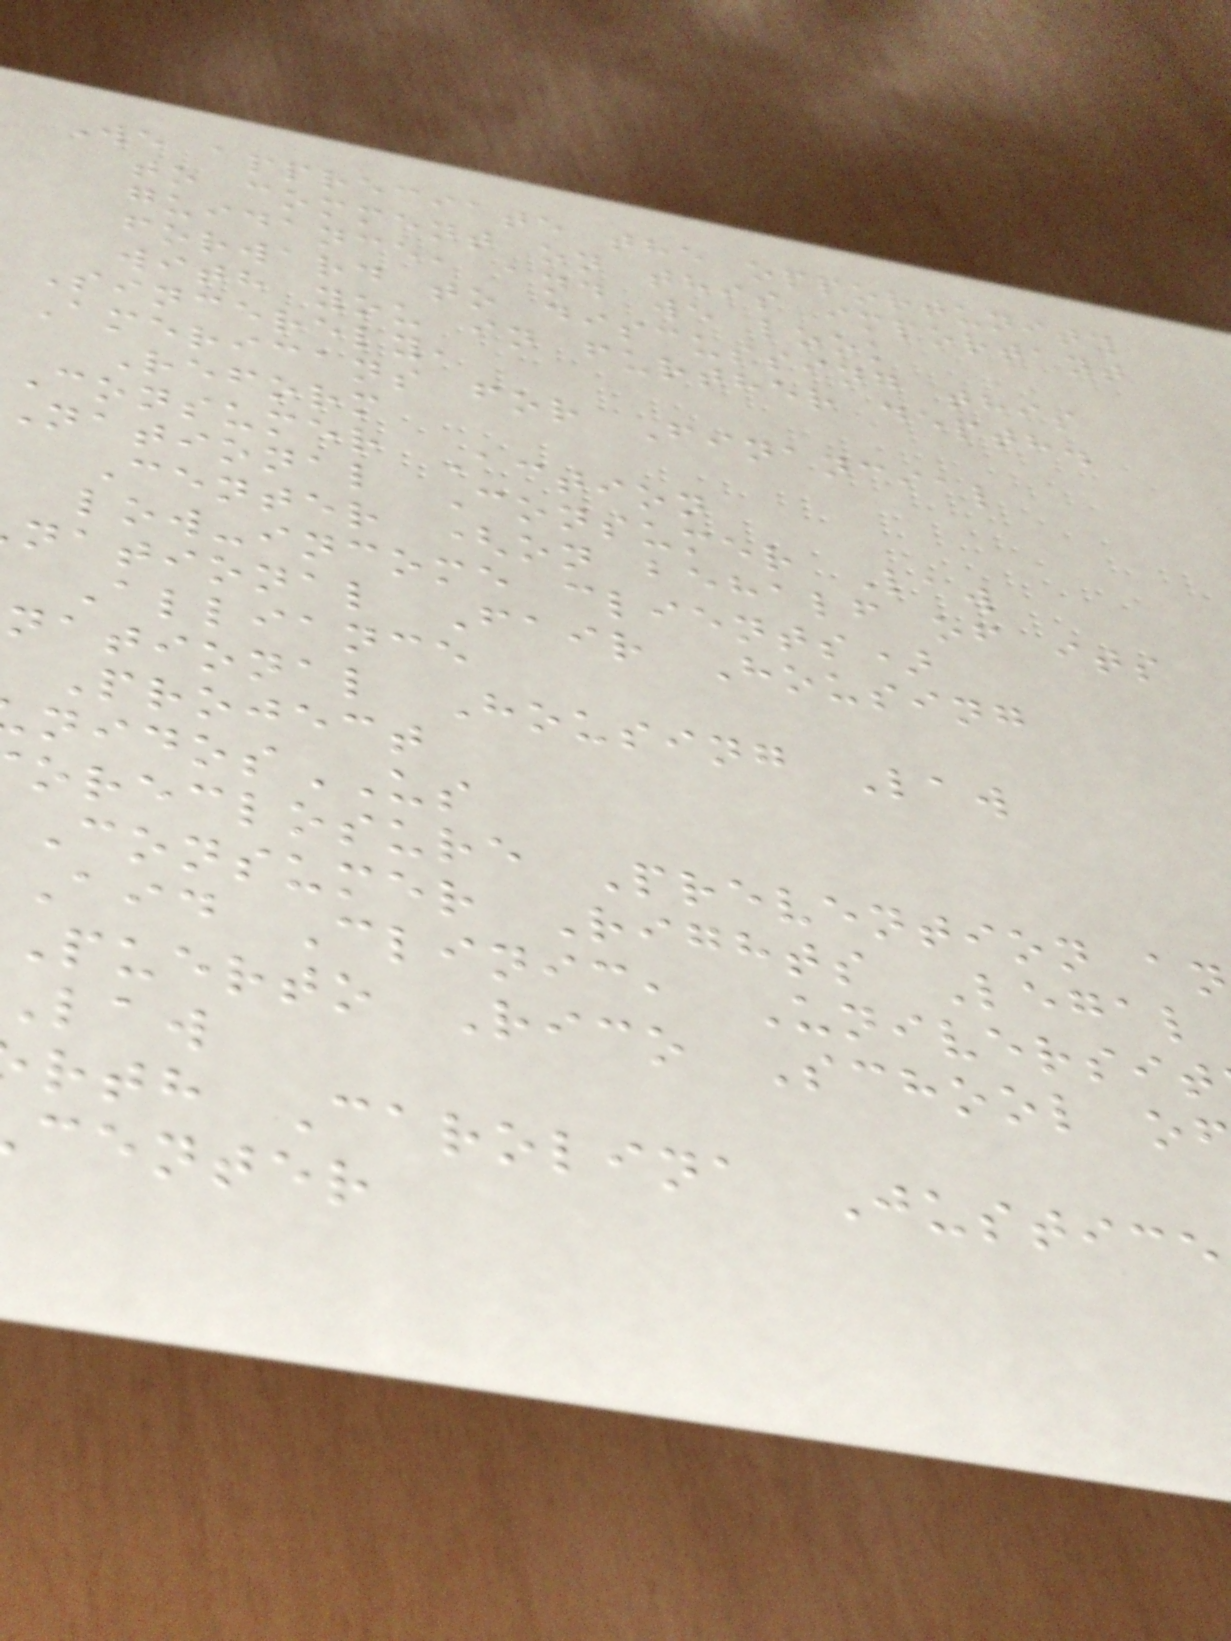We appreciate the opportunity
to comment on this important
guidance, and we look
forward to discussing this
with you in further depth.
Sincerely,
Americans for Financial
Reform
Consumer Action
national Consumer Law
Center (on behalf of its
low-income clients)
national Fair Housing
Alliance
national Housing Law
Project
nidosUS
oreclosure Prevention an
Consumer Rights Legal
Aid Clinic, Universit
Puerto Rico School o
rth Carolina Justice
center
